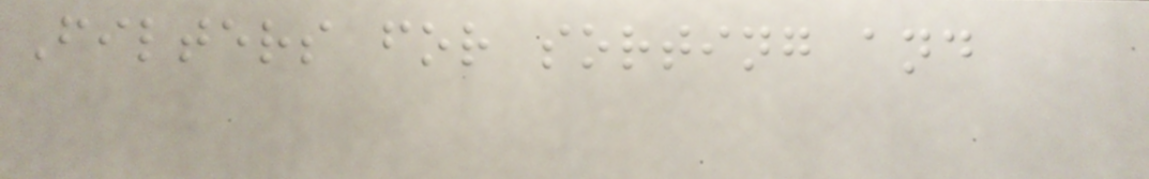Filters for sorting and
